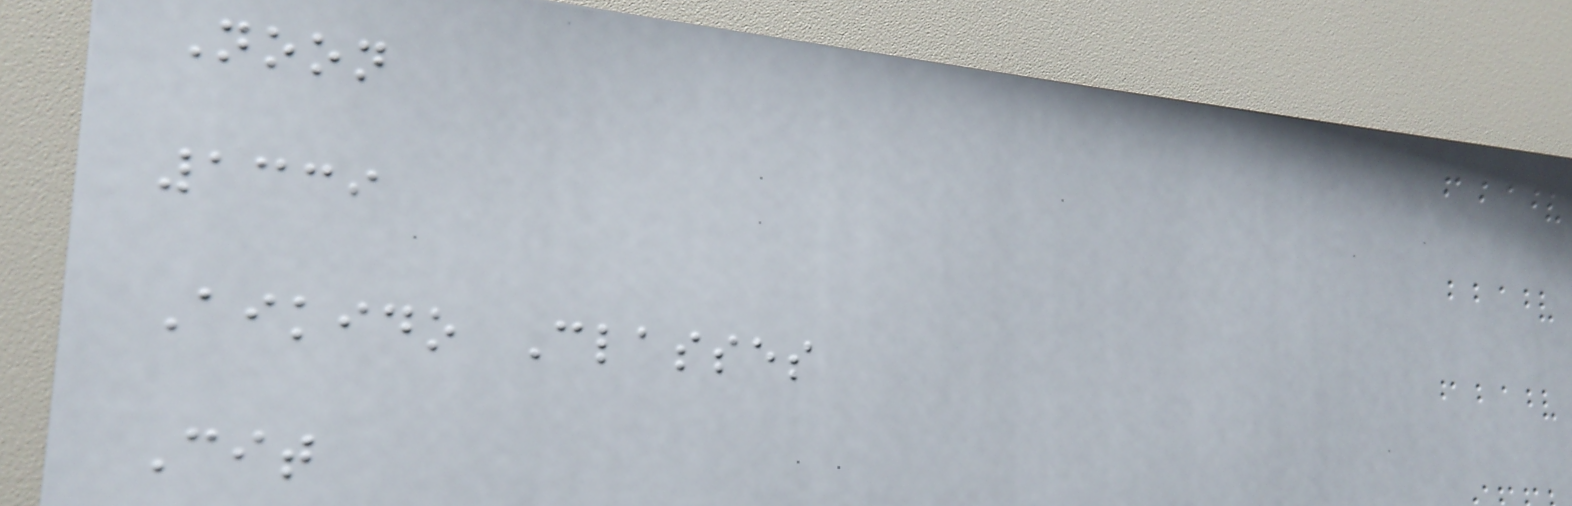Noon
1339
Aikido Classes
Cit
